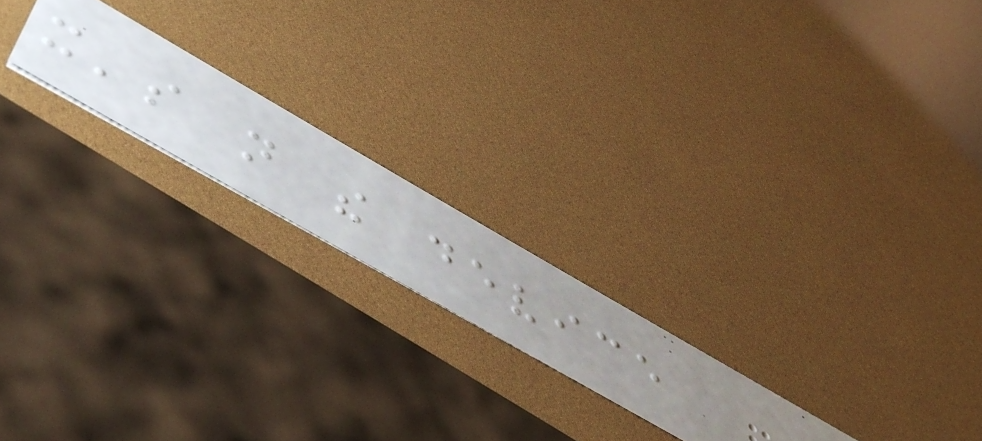it's not the device
